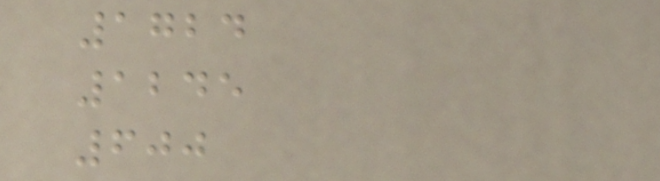1724
1245
600
